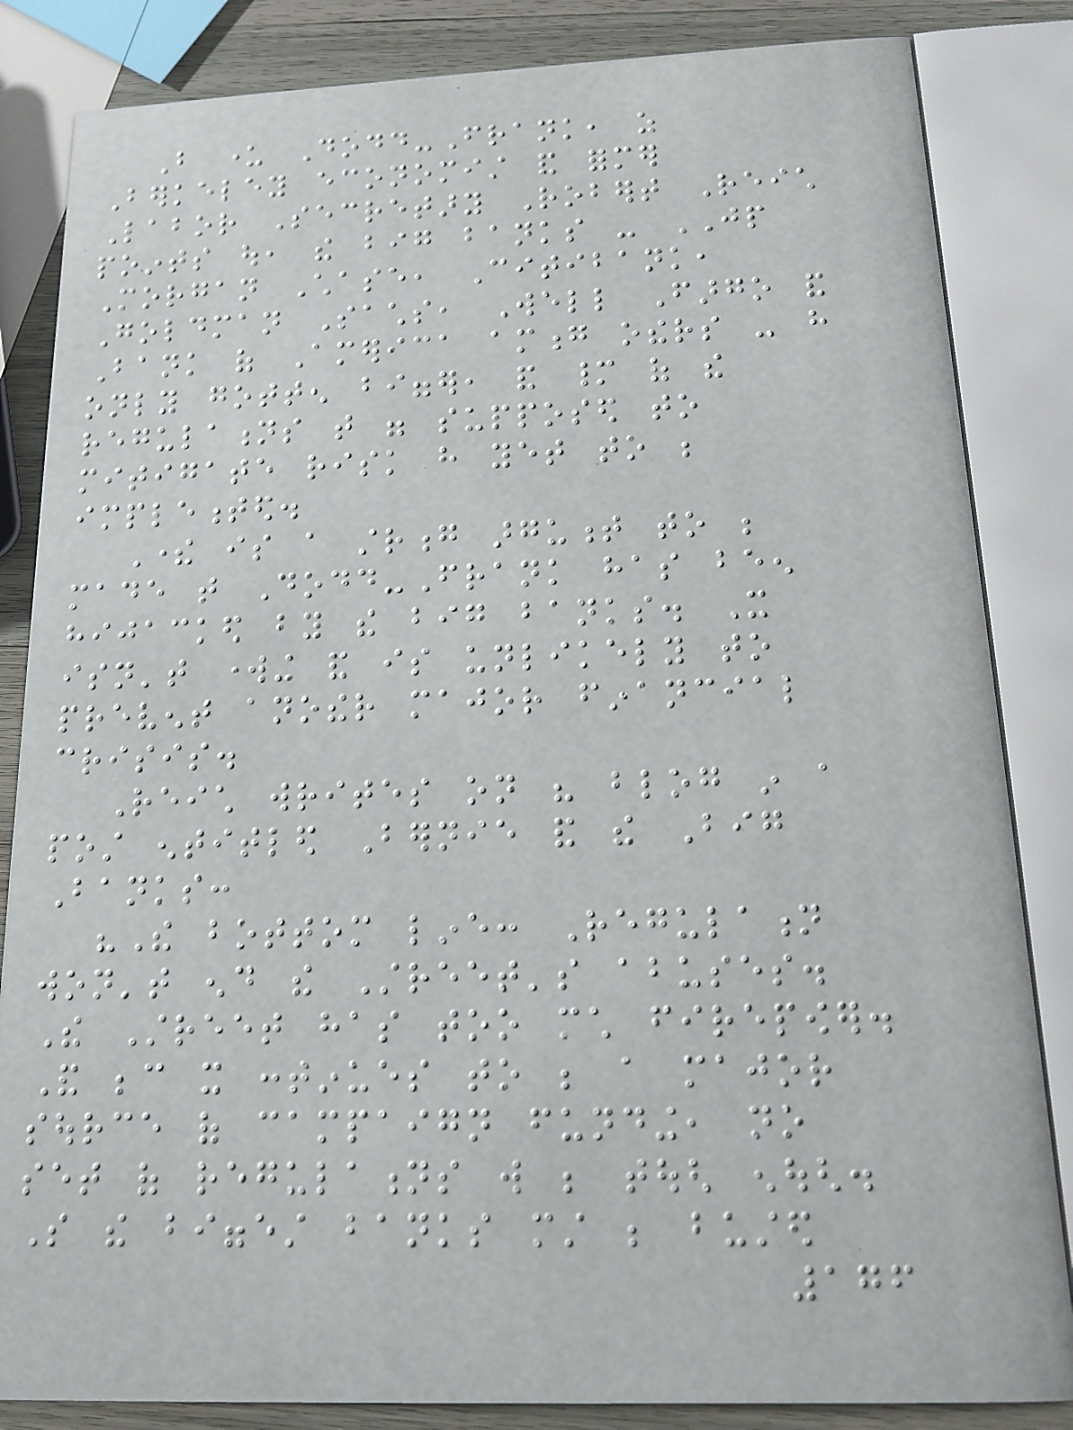But under Dodd-Frank, as
Berkeley economist and former
Labor Secretary Robert Reich
points out, the big banks - JP
Morgan Chase, Citibank,
Goldman Sachs, Well Fargo and
Bank of America among others - have
only gotten bigger, and many of the
regulations that were supposed to
mitigate risk have yet to be
implemented.
There is a strong argument to be
made that Dodd-Frank has been
hijacked by the big banks. It
isn't working and is unlikely to
prevent another major financial
crisis.
Reich writes on his blog in a
post entitled Bernie and the Big
Banks:
"The bottom line: Regulation
won't end the Street's abuses.
The Street has too much firepower.
And because it continues to be a major
source of campaign funding, no
set of regulations will be tough enough.
So the biggest banks must be busted
176
